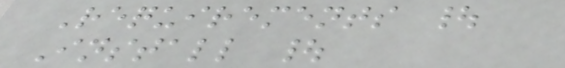Requirements |
Install |
